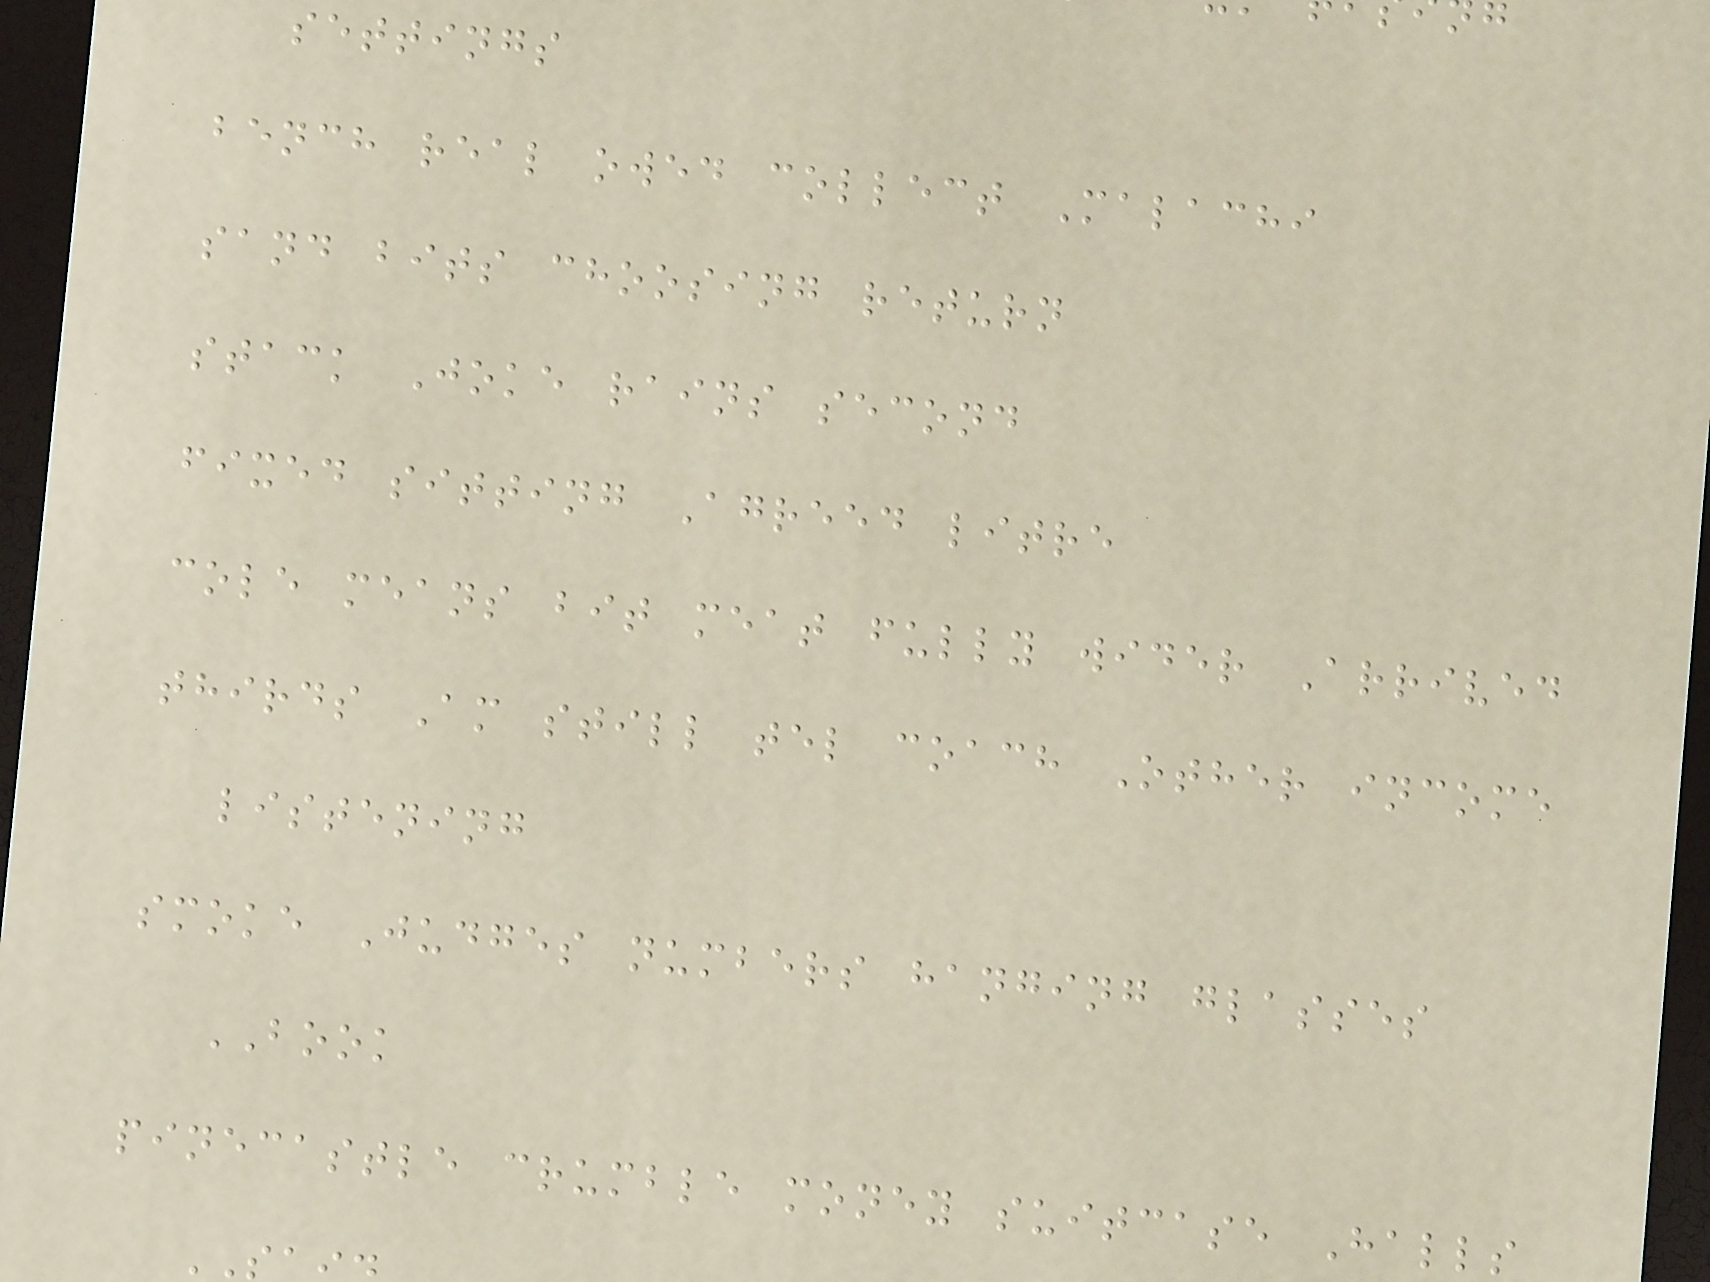settings
bench real owed collect Malachi
sand bits choosing return
stack Joke rains second
fixed sitting Agreed litre
cole means bit meat fully wider Arrived
thirds Am still tel coach Other income
listening
smoke Judges numbers hanging glasses
BOOK
pinecastle crumble money suitcase Halls
